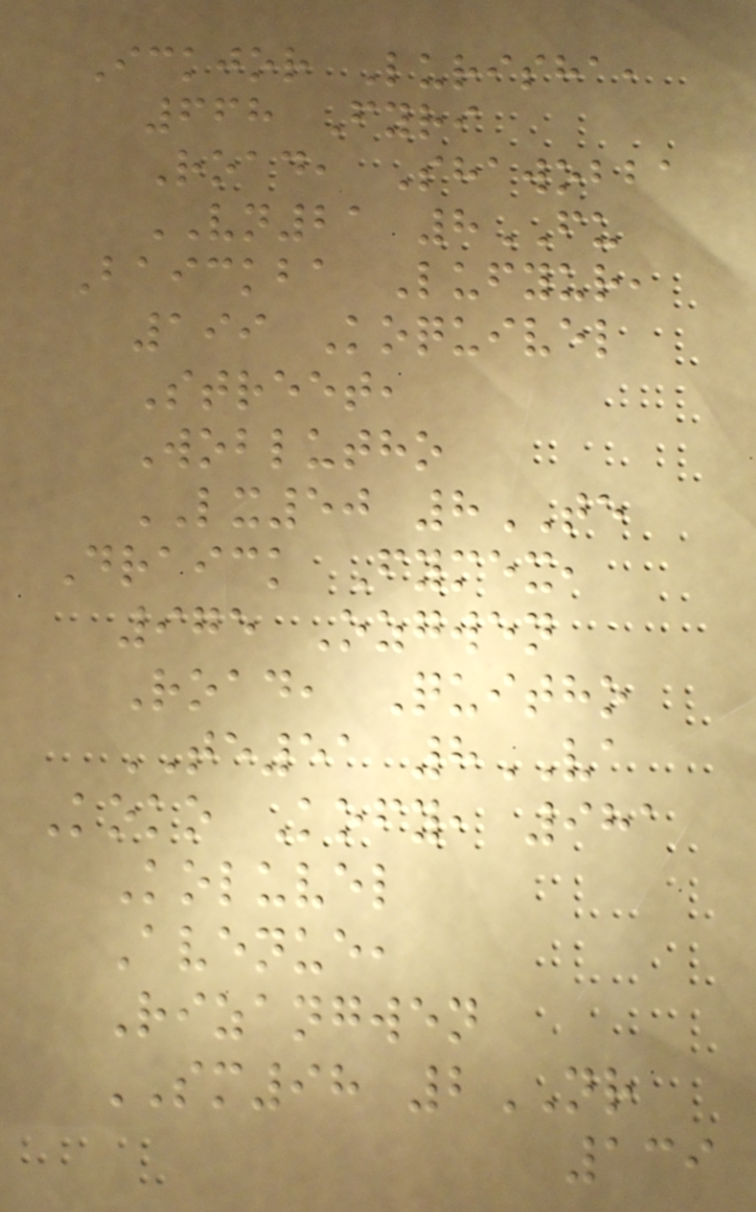Ickjor Lurisha,
668 Fyri
Road, Shawobba
VN21 8FU
Baickba Lufyur,
199 Koquivel
Street,
Woblutho
LX50 8TE
Draick Fymex,
975 Ozgwen
Road, Quitho
TE51 8VA
Koko Kofy, 981
Koluvel
Avenue,
Rizangwen
SM98 2NR
139
